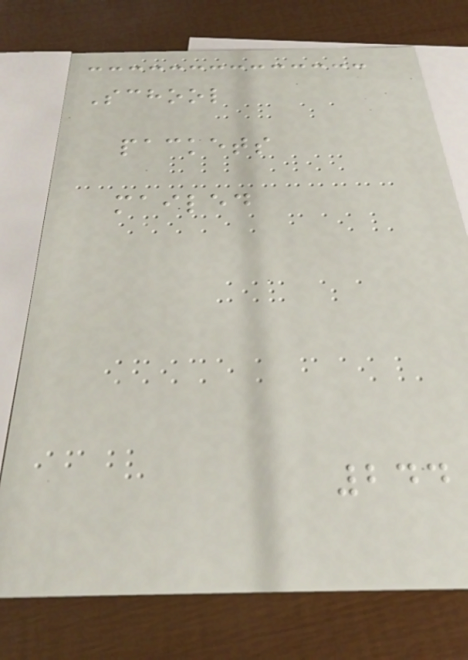School
packets
mailed
244
